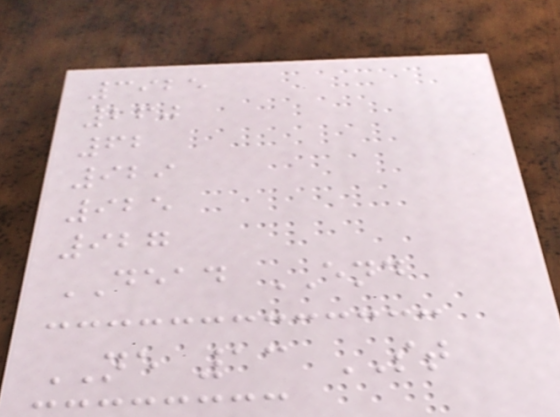3925
260
62
929
925
927
DEAD END
NE 13 ST
